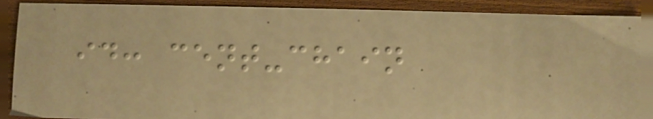id: cent-chain
